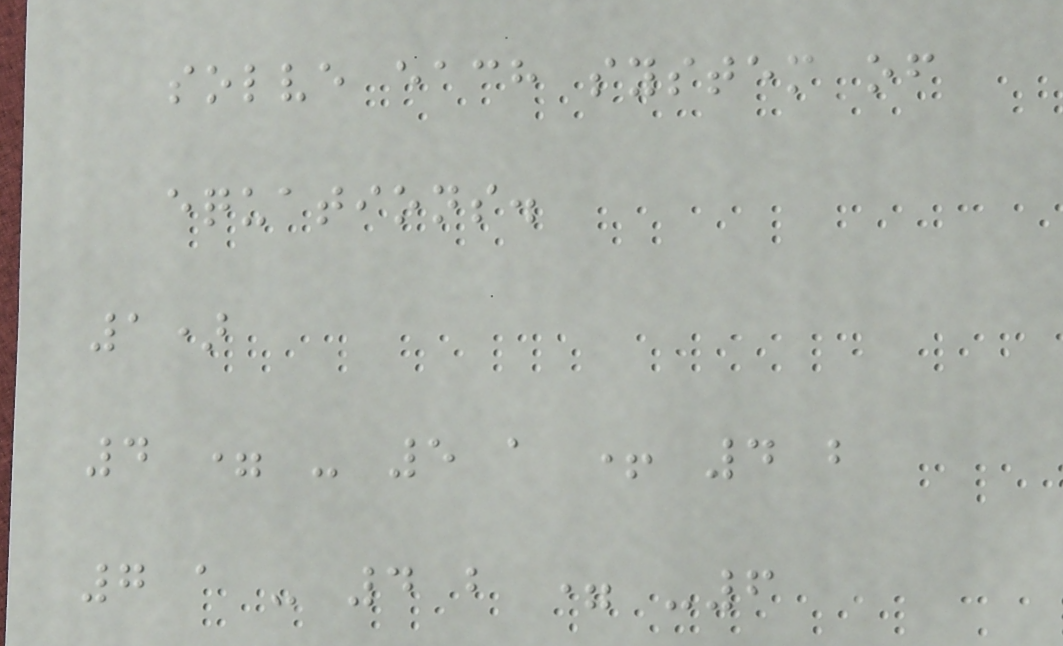solve each system of
equations.
1)
4 = - 5 a + 4 b
7 a - 4 b = -6
